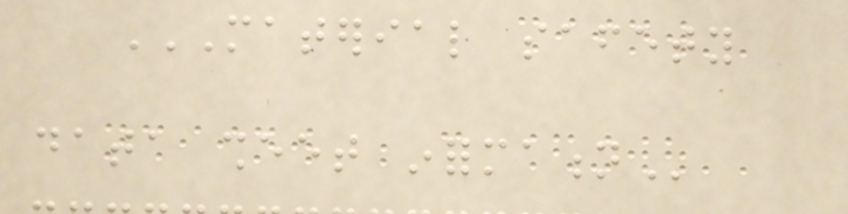MATERIAL SAFETY
DATA SHEET INFORMATION
